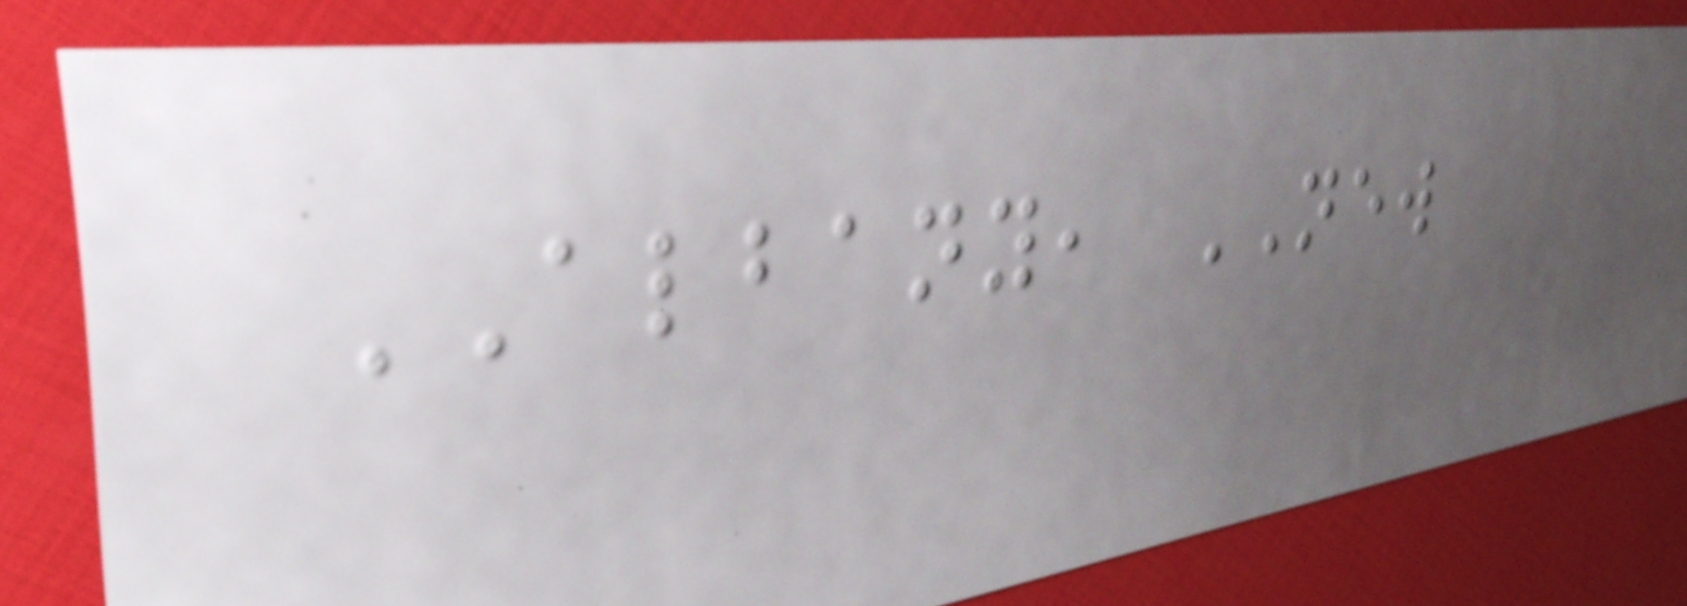ALBANY, NEW
